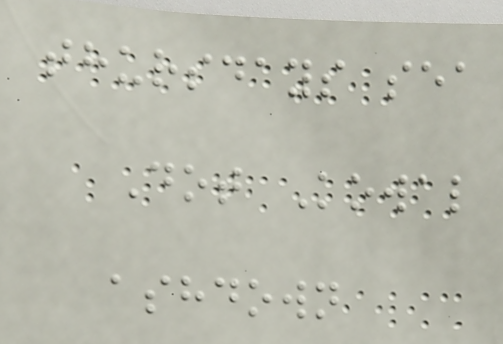thursdays sea
Dot Kowal
ashdown
